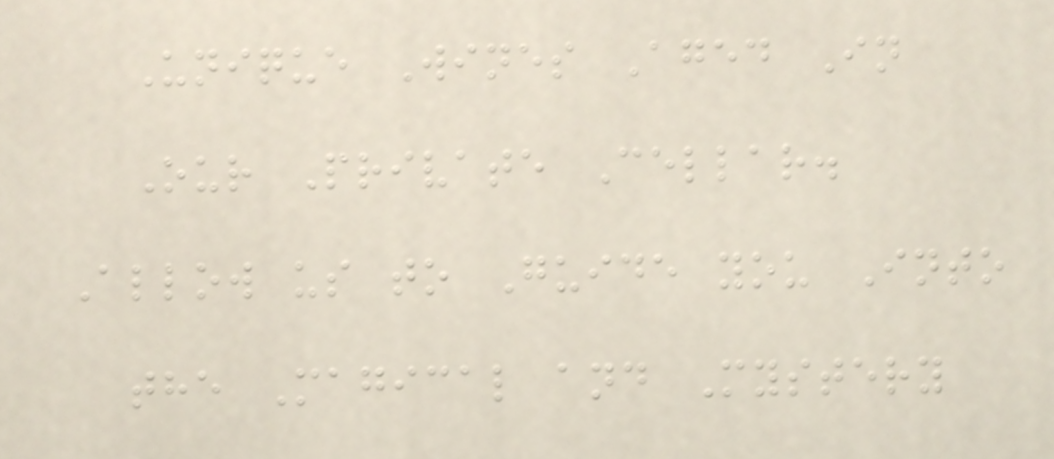Unique Wines Aged In
Our Private Cellar.
Allow us to Guide you Into
the Magical and Mystery
